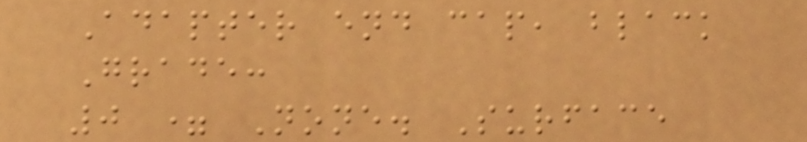Adapter end cap, black
Grade:
0 = None. Surface
